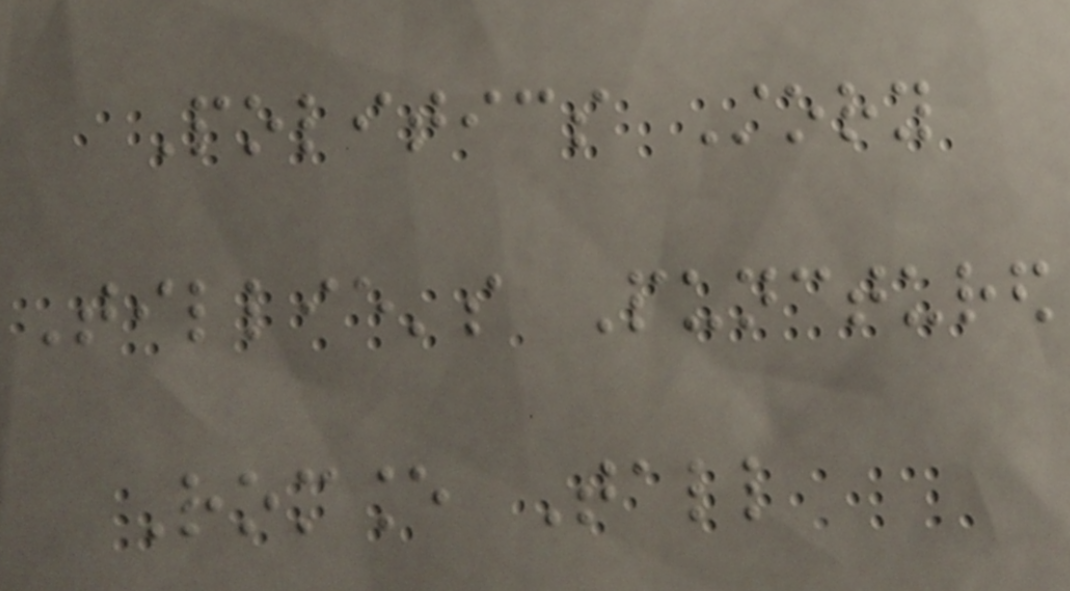Politics Story
Tillie's Punctured
Romance Tall
